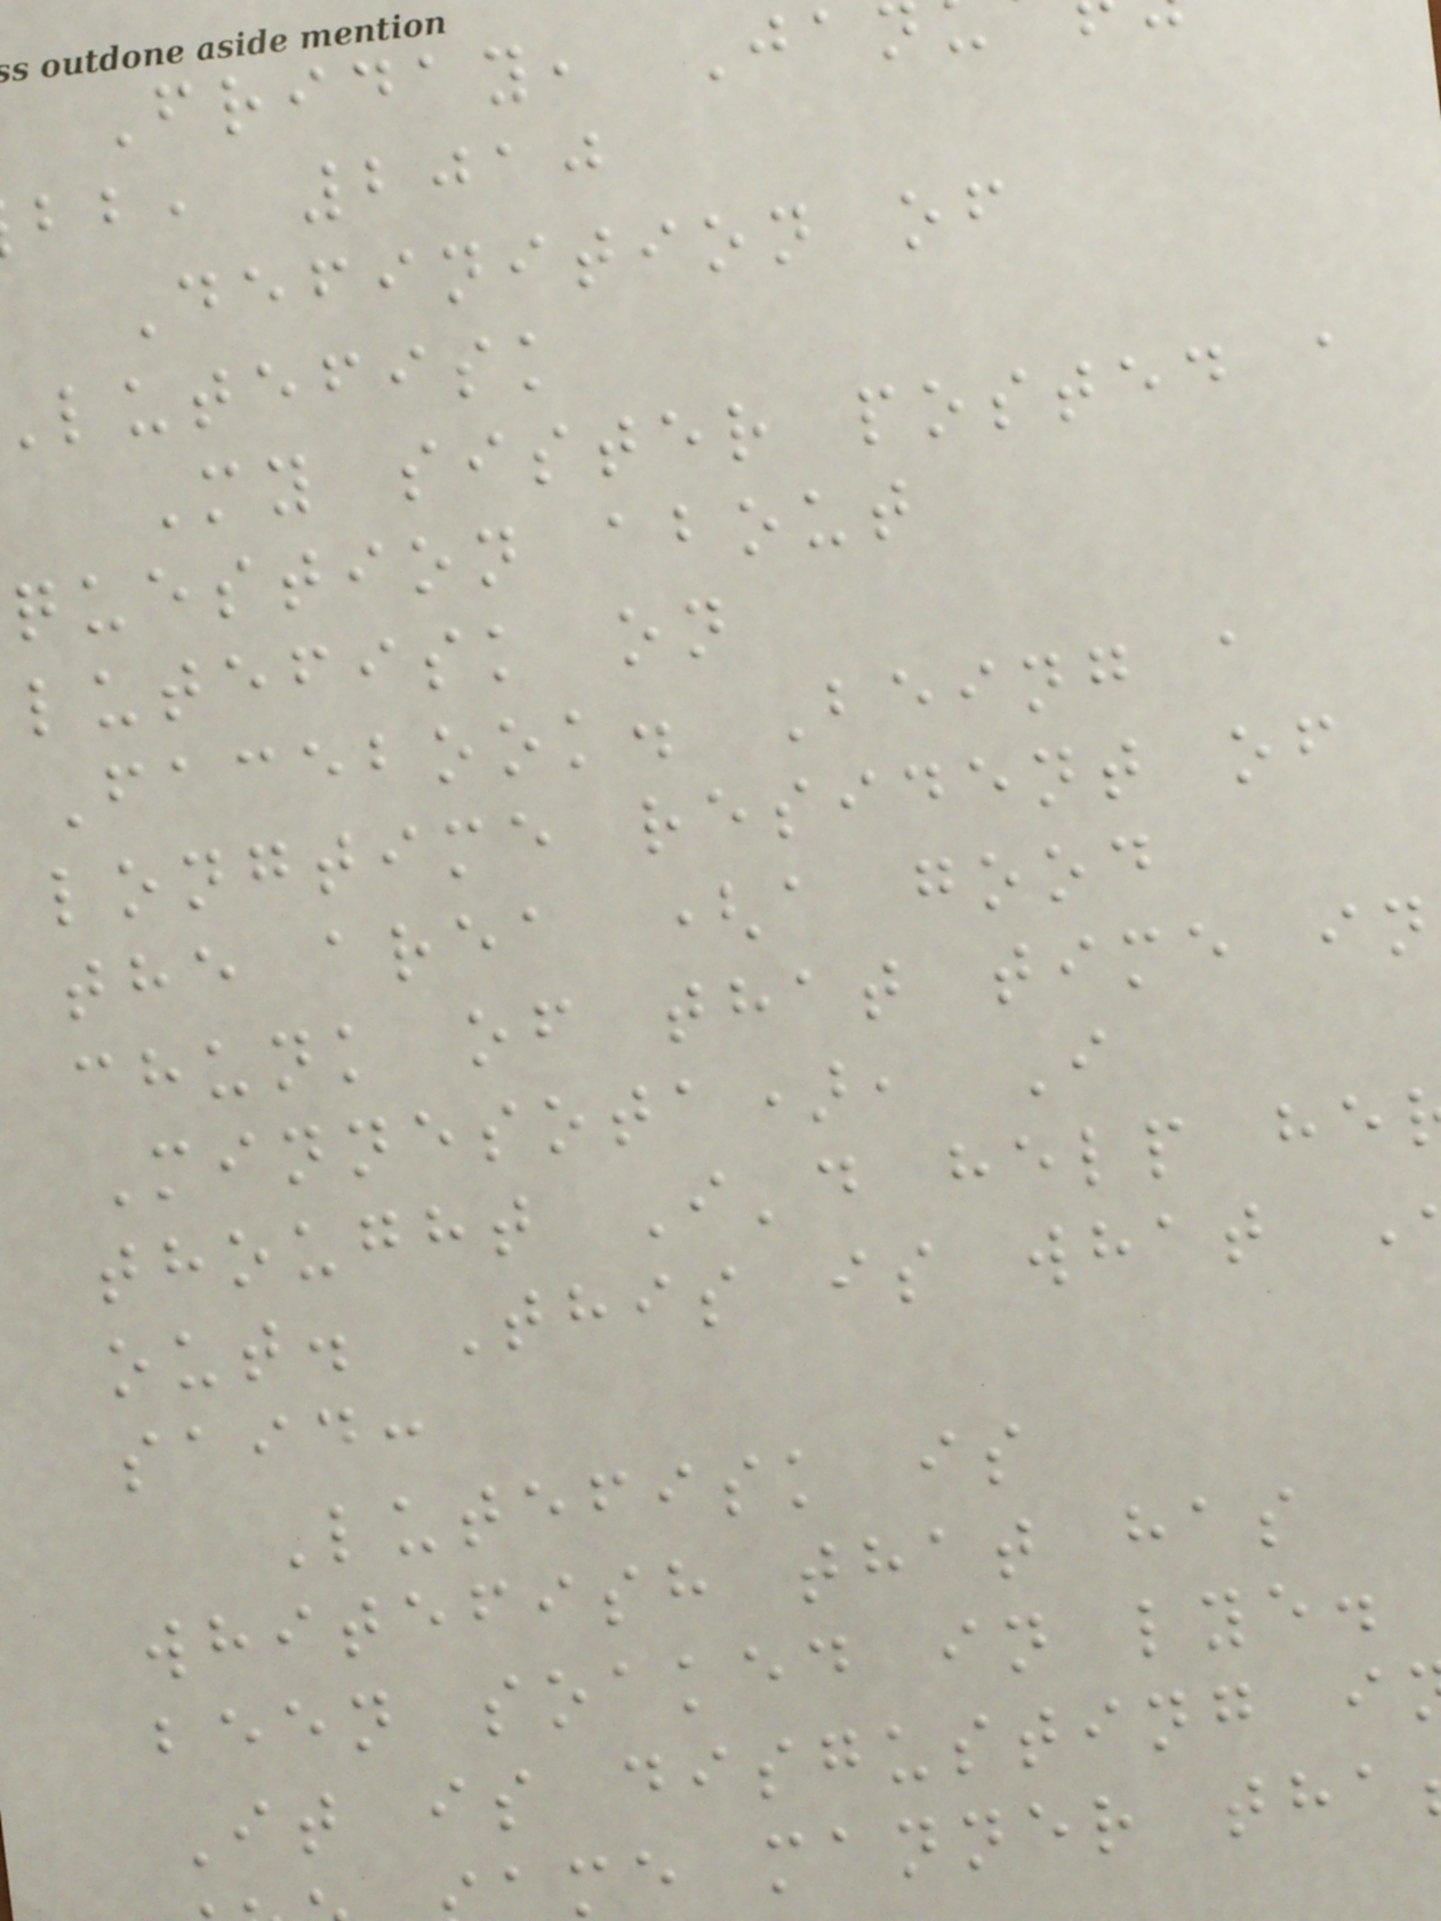Friday, Ja
bb, 2010
Definition of
lutefisk
My sister posted a
question about
lutefisk on
Facebook. Being a
longtime resident of
the area (a good
chunk of that time in
Minnesota), I
thought I'd help he
out. This is what
said:
Lutefisk is
whitefish that has
been soaked in lye.
It is disgusting i
me manner tha
